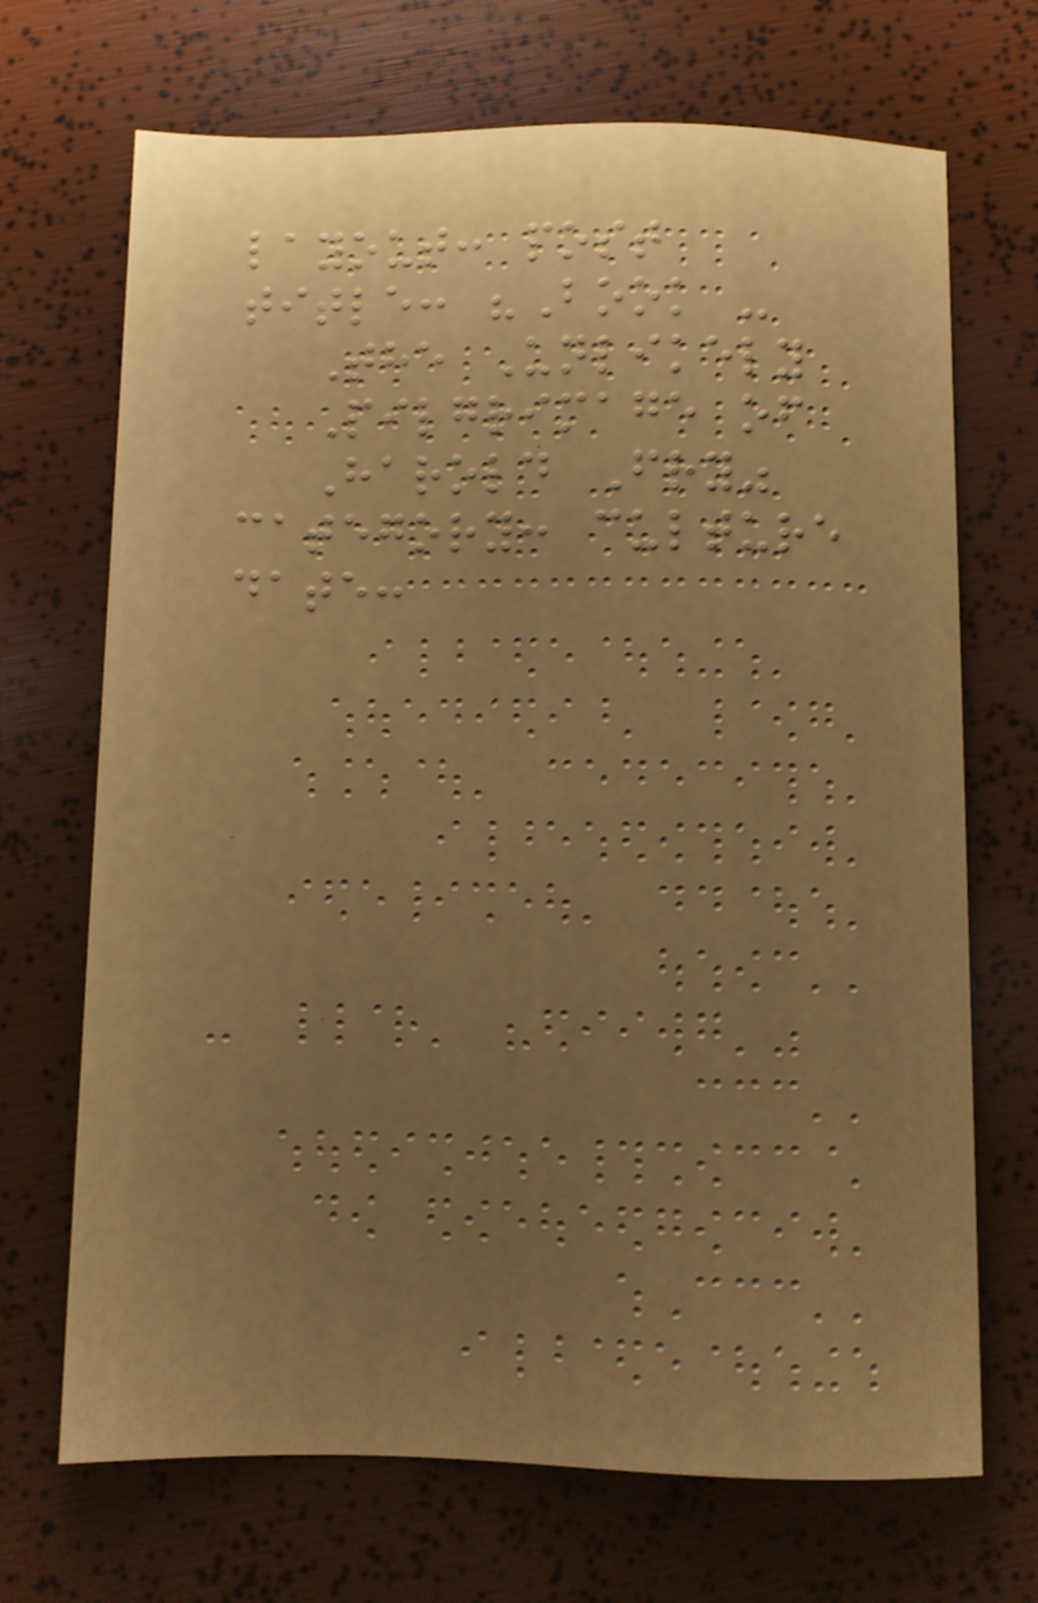layout: post
title: "Book -
The Unlikely
Pilgrimage of
Harold Fry"
category: culture
date:
